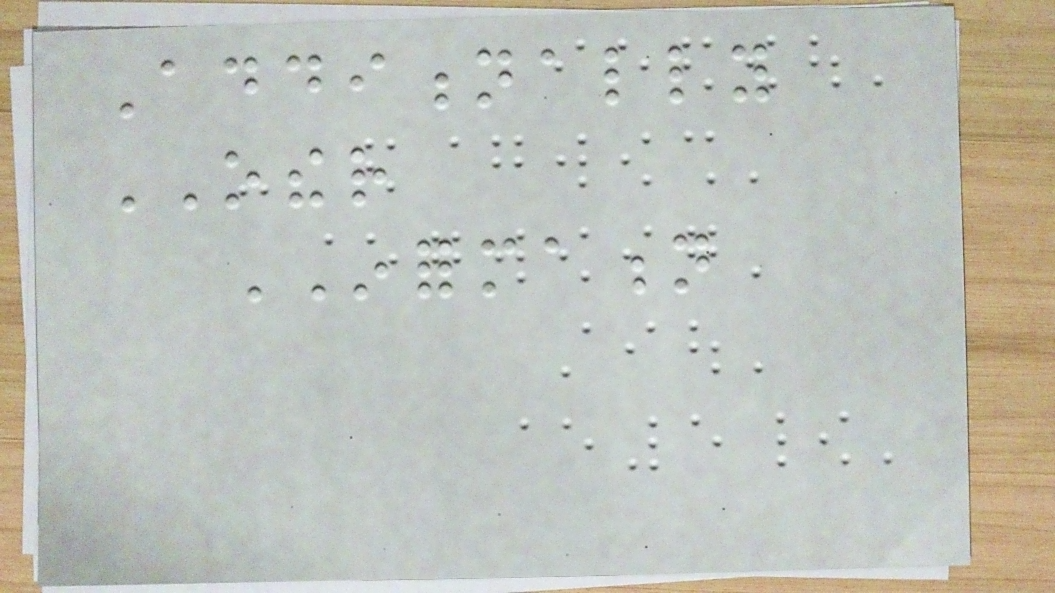Additionally
OTHER
INFORMATION
